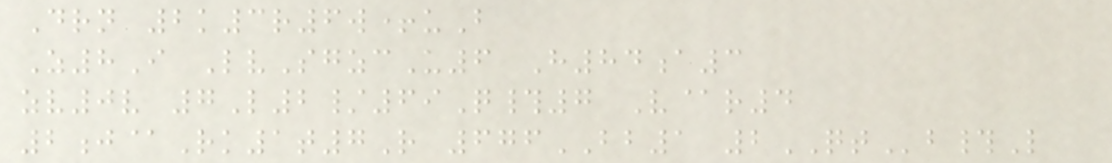Drn 2k3r6w+uB
Z8I LvSgzcU6 H84a3
zv0v 7L2/69Q#7 V@r4
2j@Rk1t7R 676BB1 2QTb#L
